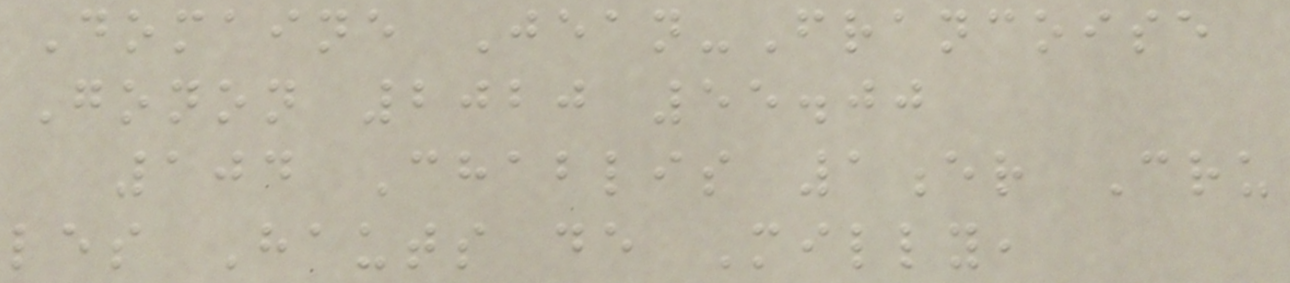Domaine Jean-Francoise
Gonon 2020 55.00
104 Chablis 1er Cru
les Hauts de Milly,
